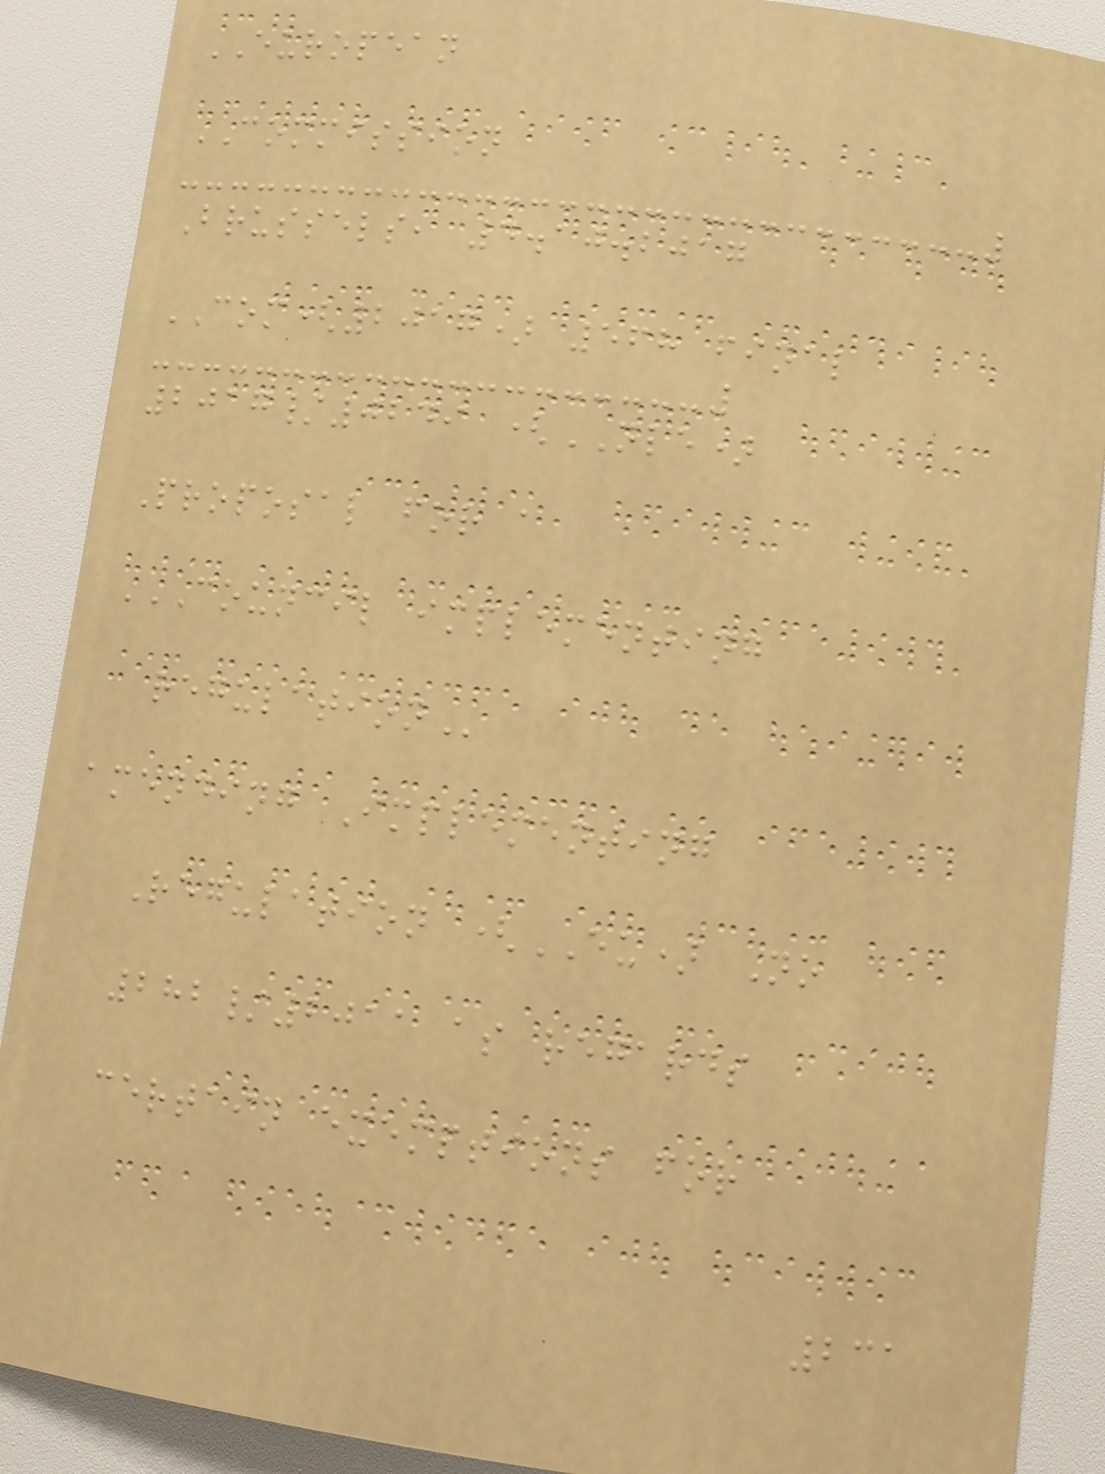EUROPEAN
COMMISSION
Brussels, 4.10.2017
COM(2017) 568 final
2017/0249 (NLE)
Proposal for a
COUNCIL IMPLEMENTING
REGULATION
amending Implementing
Regulation (EU) No
282/2011 as regards
certain exemptions for
231
